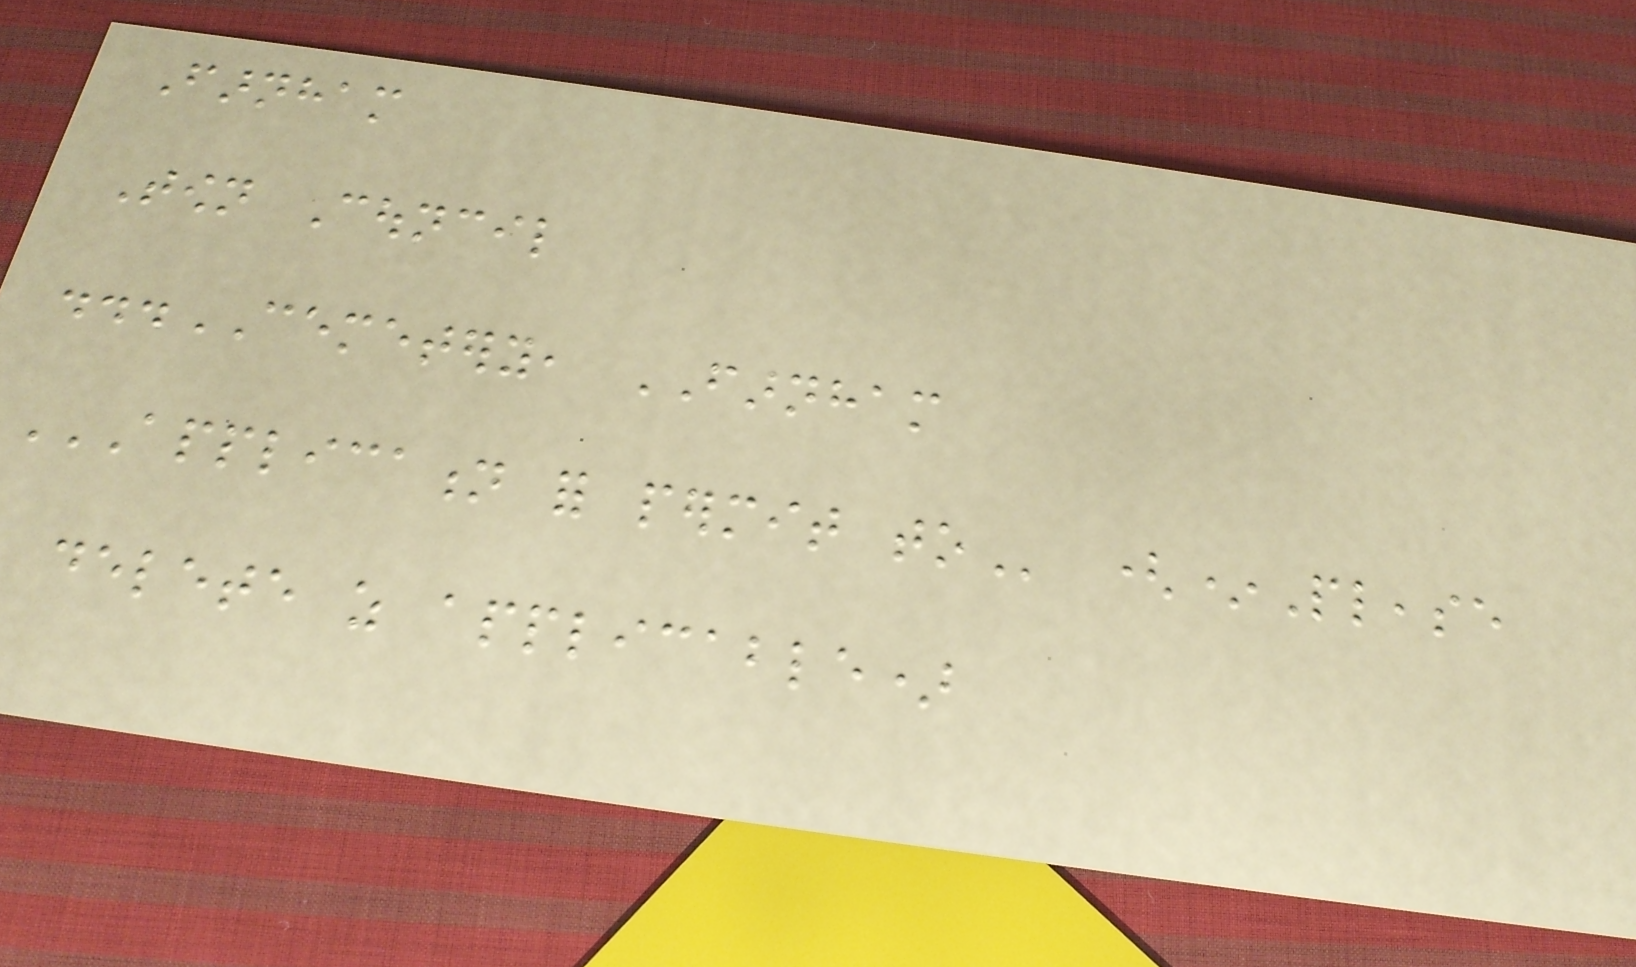Farnham
Town Council
...CEMETERY, FARNHAM
APPLICATION FOR PERMIT TO (*Please
delete as applicable)
